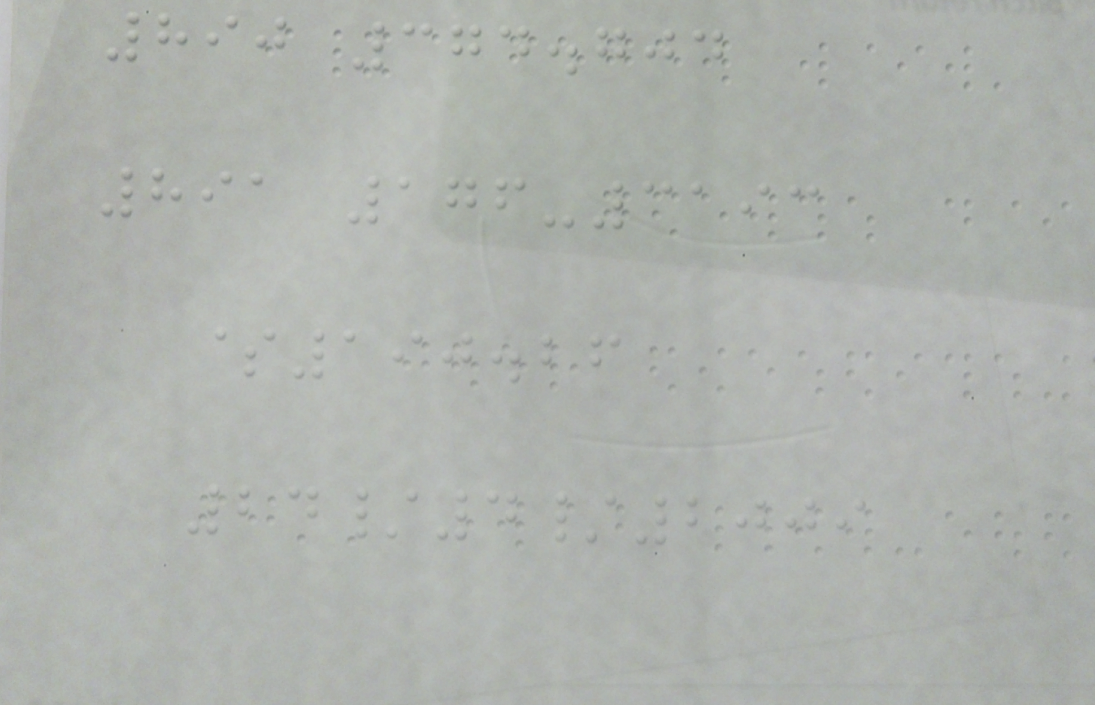890 374.704
891 176-3193
$190.26
24/4/2009
